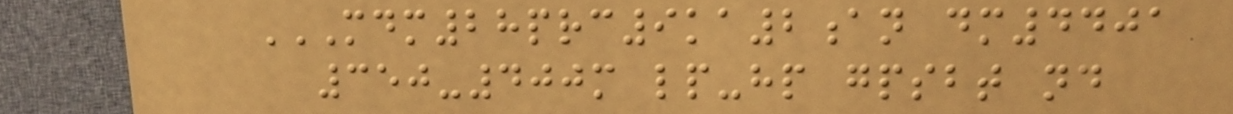MDM28PRC9KA2AN DM4401
350-400M LP-HP GPSBT ND
